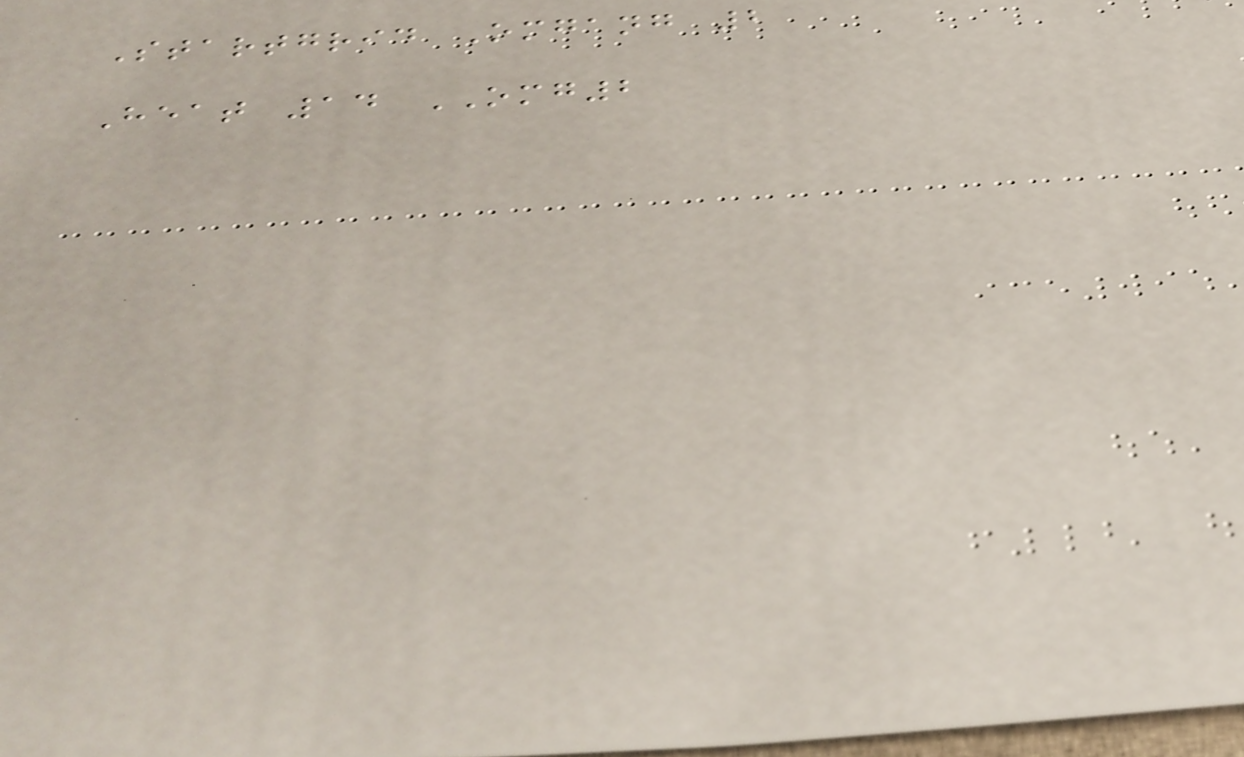Startgrid Omgang 2
Heat 14 OMG2
